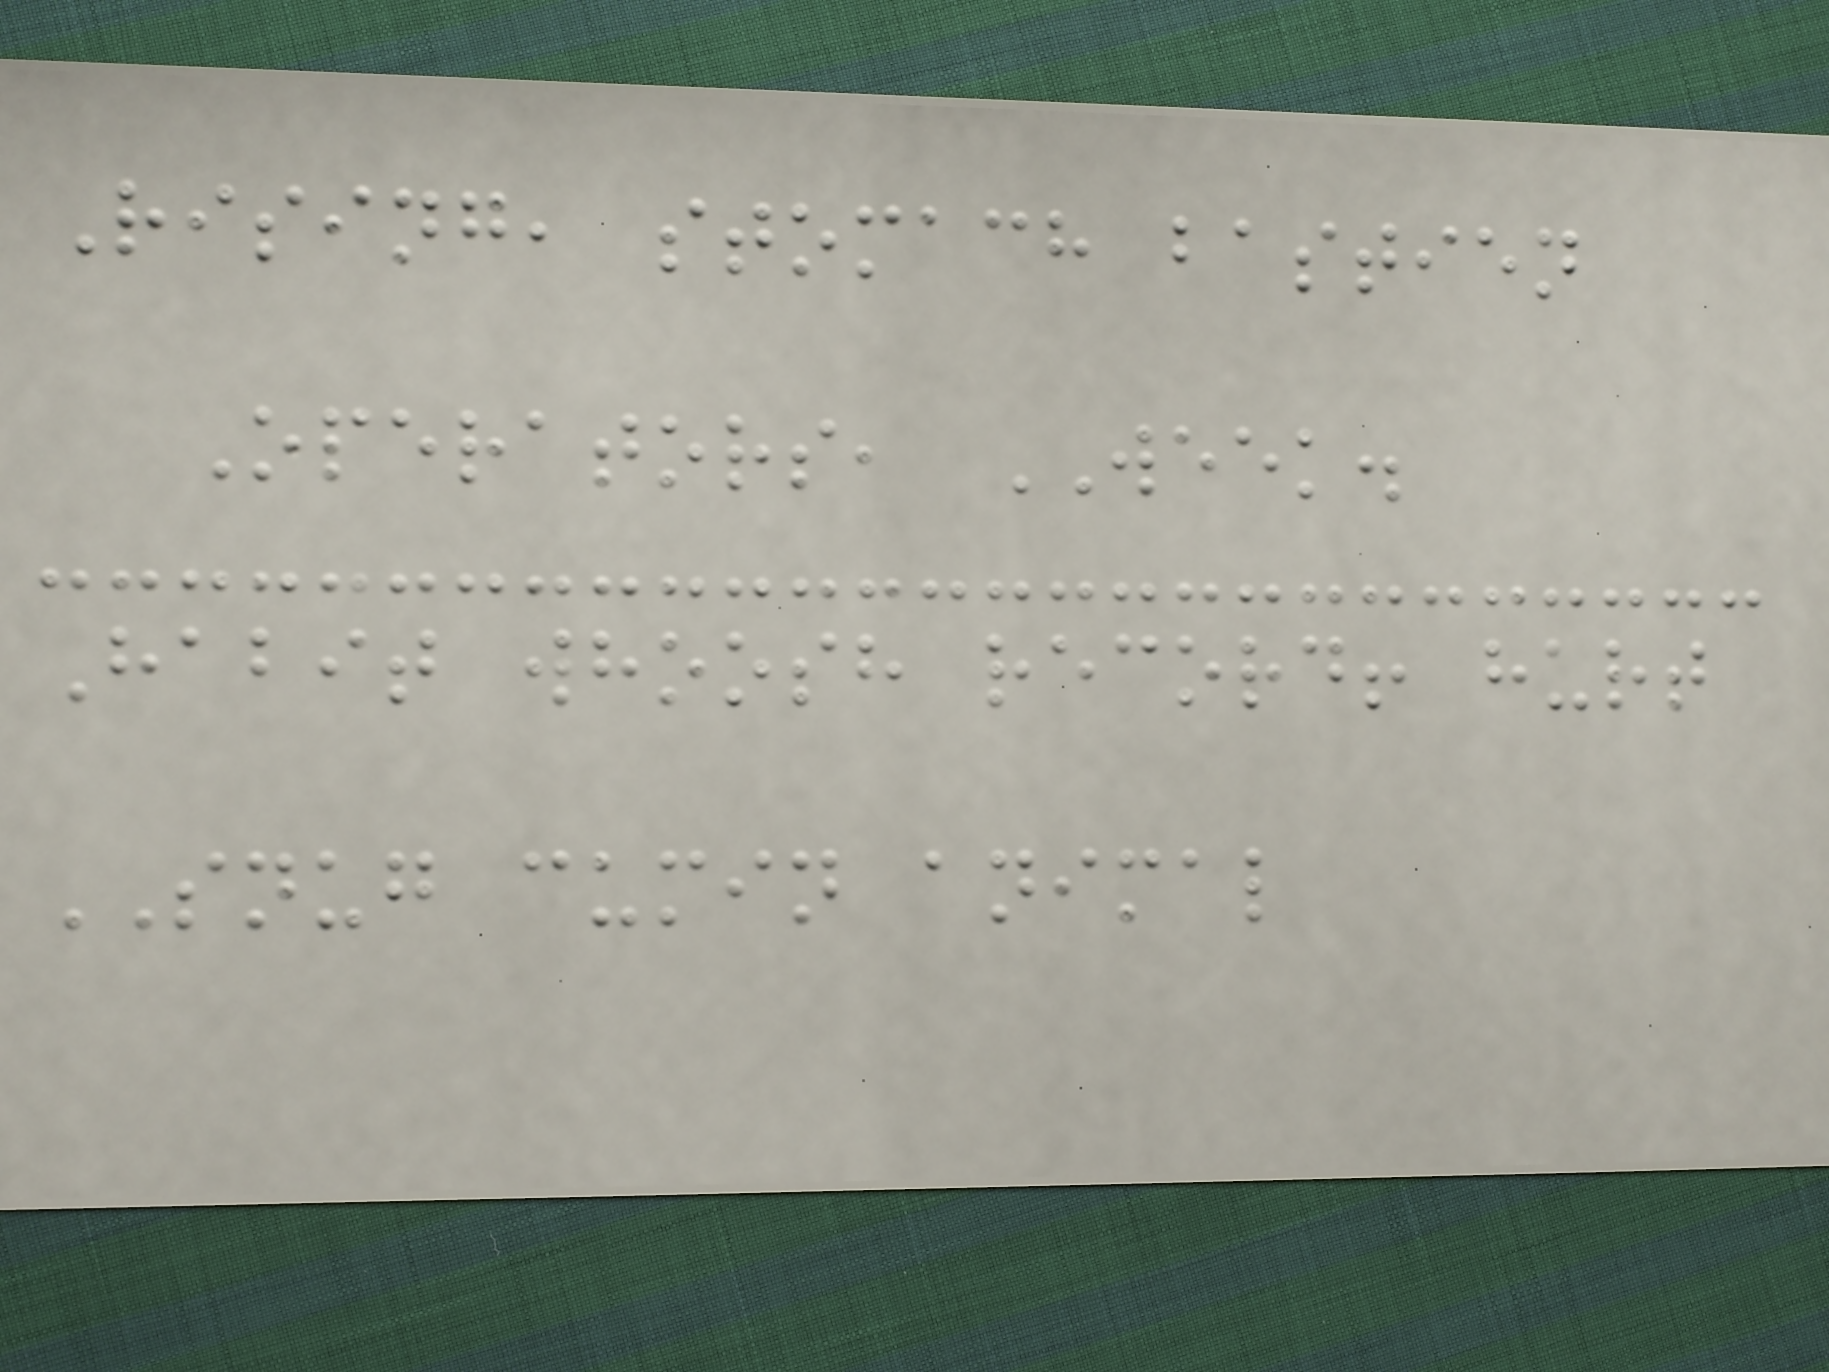Rising, stomach bastien
Operators, WEEK.
Habit whoosh record! hurt
SNUG cumin animal
